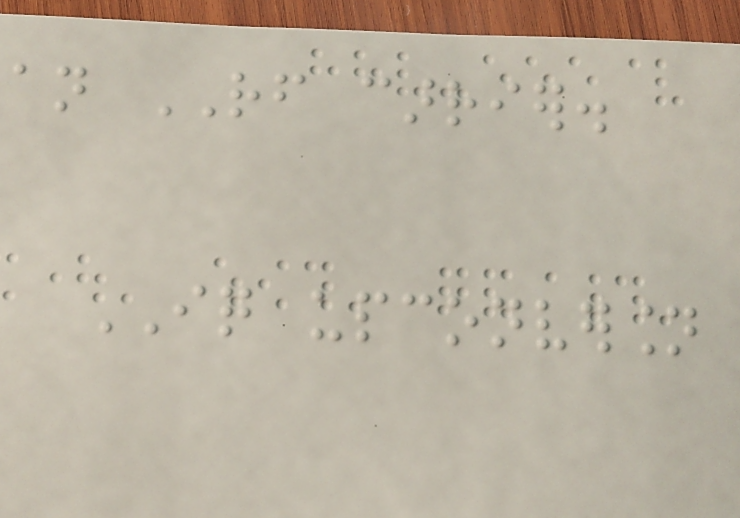an RF carrier.
IQ upconversion
